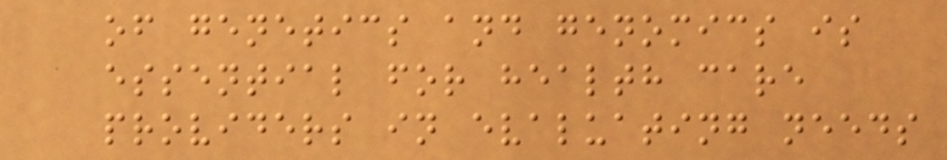of genetics and genomics is
essential for health care
providers in evaluating needs
